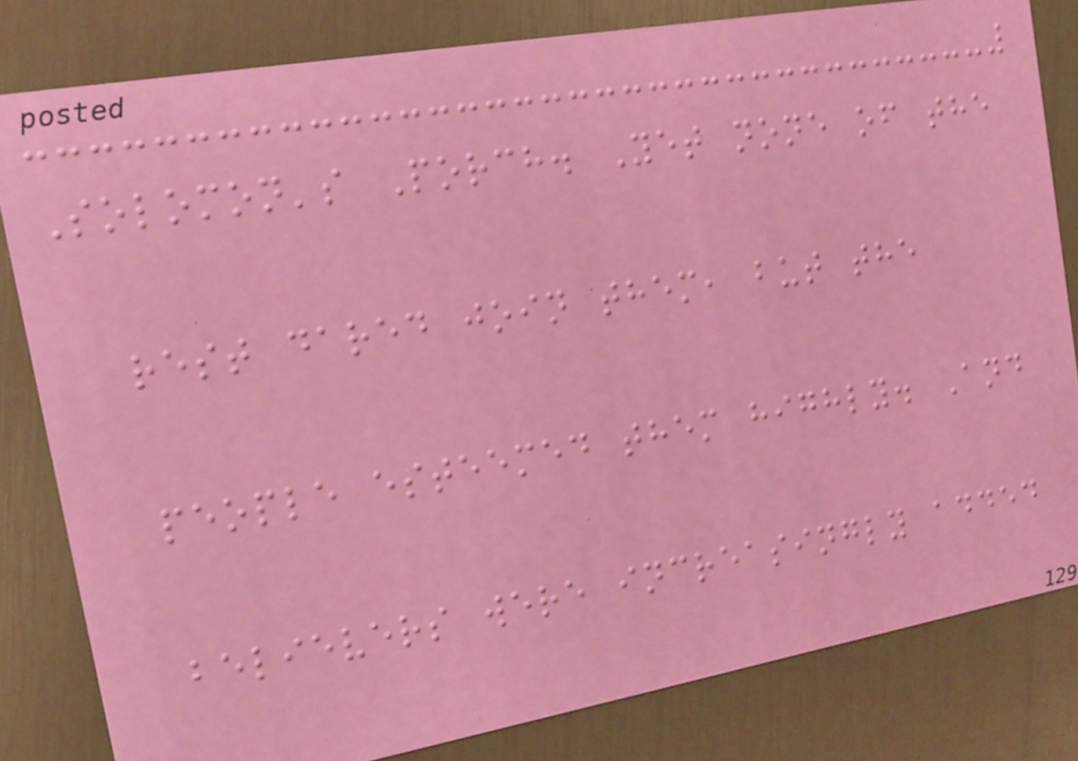Solomon's Porch. Yet none of the
rest dared join them, but the
people esteemed them highly. And
believers were increasingly added
